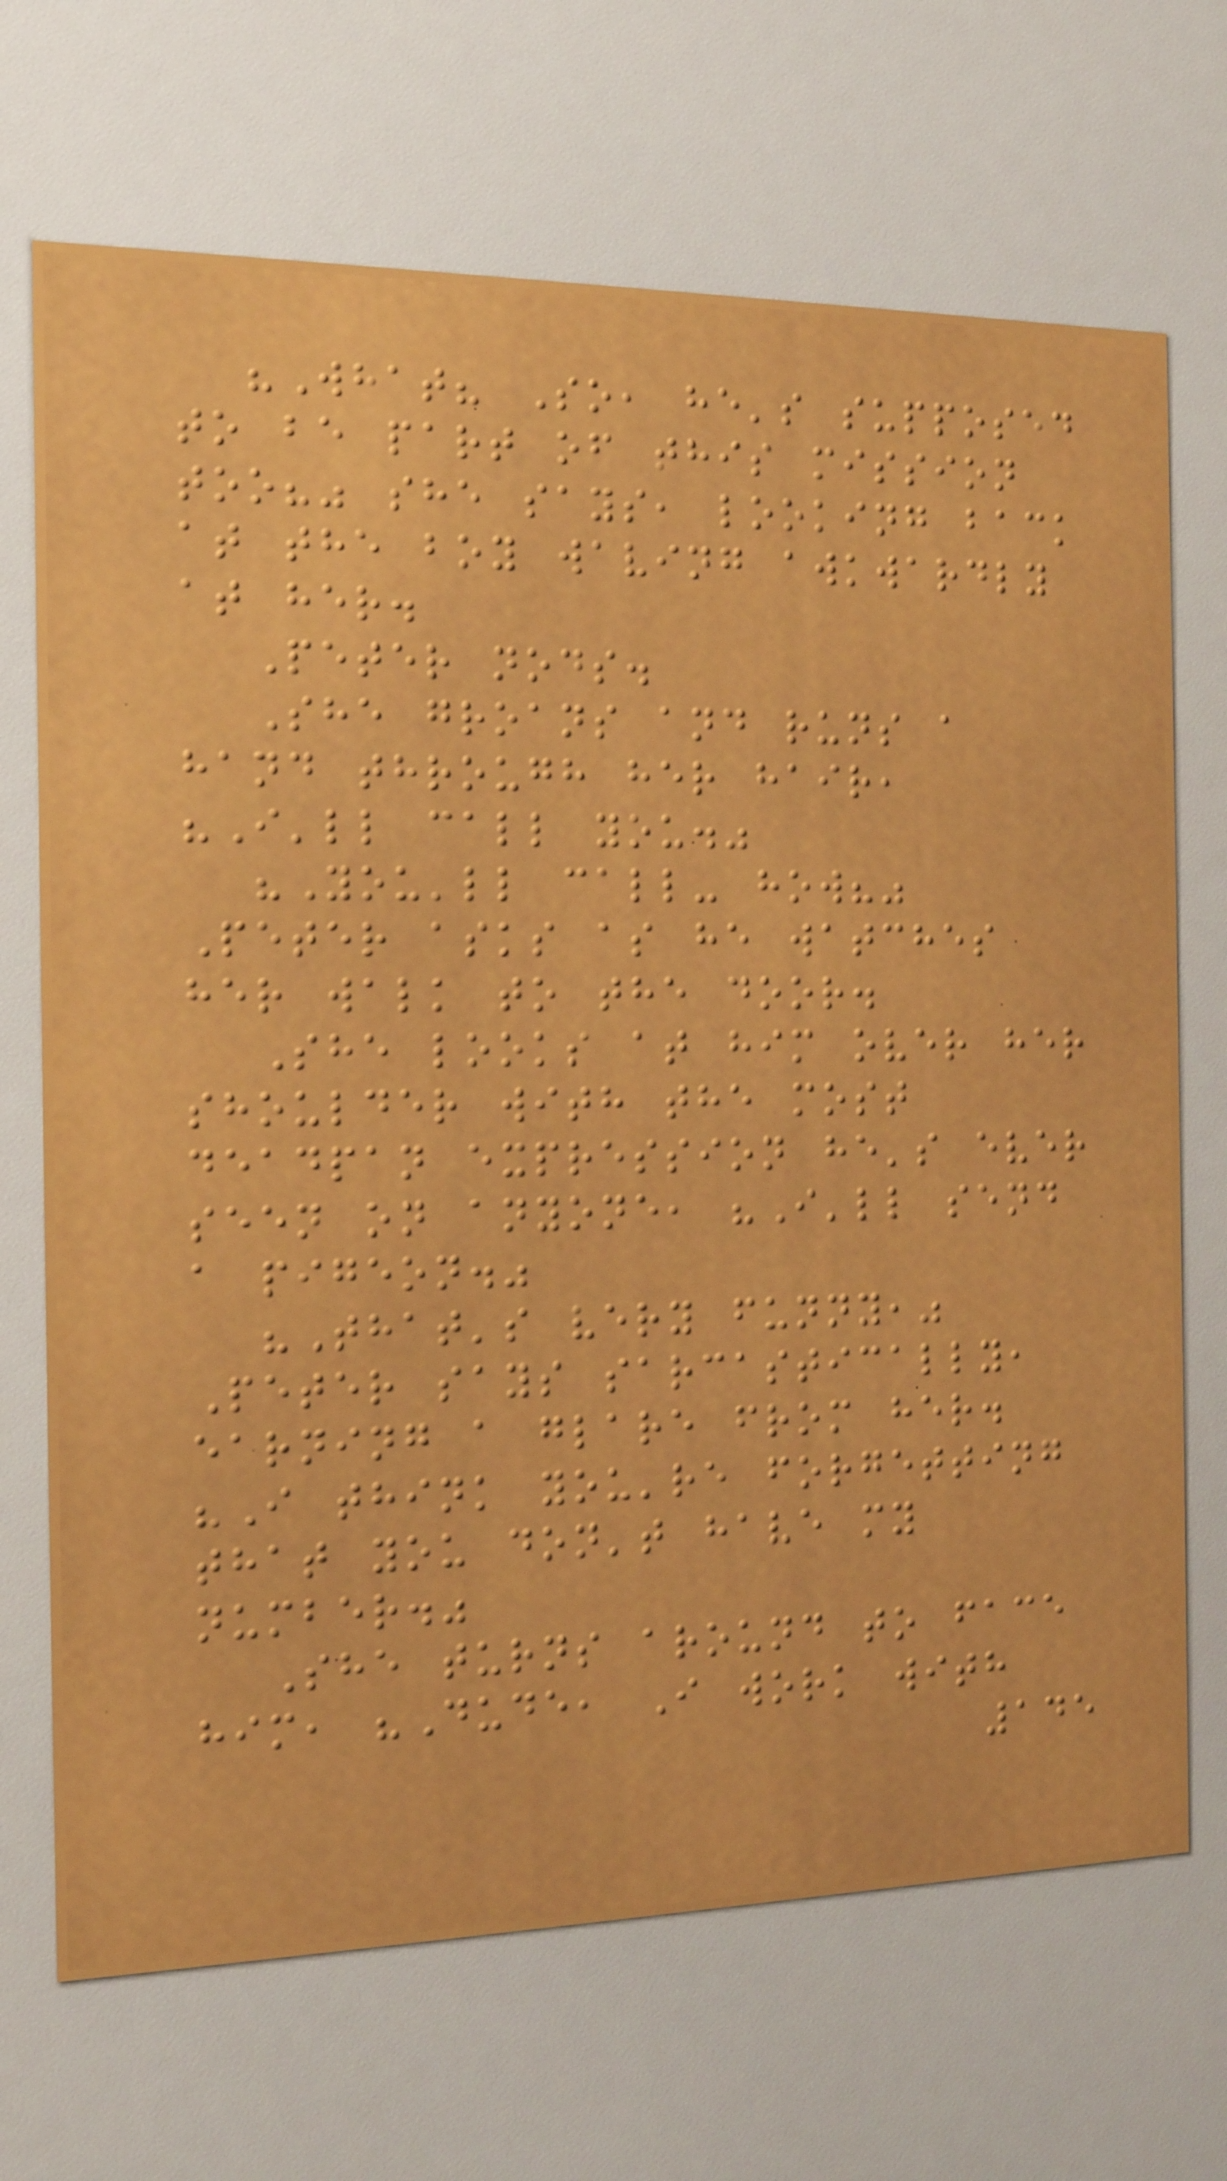"What? So, he's supposed
to be part of this mission
too?" she says, looking back
at the boy waving awkwardly
at her.
Peter nods.
She groans and runs a
hand through her hair,
"I'll call you."
"You'll call- how?"
Peter asks as he watches
her walk to the door.
She looks at him over her
shoulder with the most
deadpan expression he's ever
seen on anyone, "I'll send
a pigeon."
"That's very funny,"
Peter says sarcastically,
earning a glare from her.
"I think you're forgetting
that you don't have my
number."
She turns around to face
him, "Dude, I work with
145
